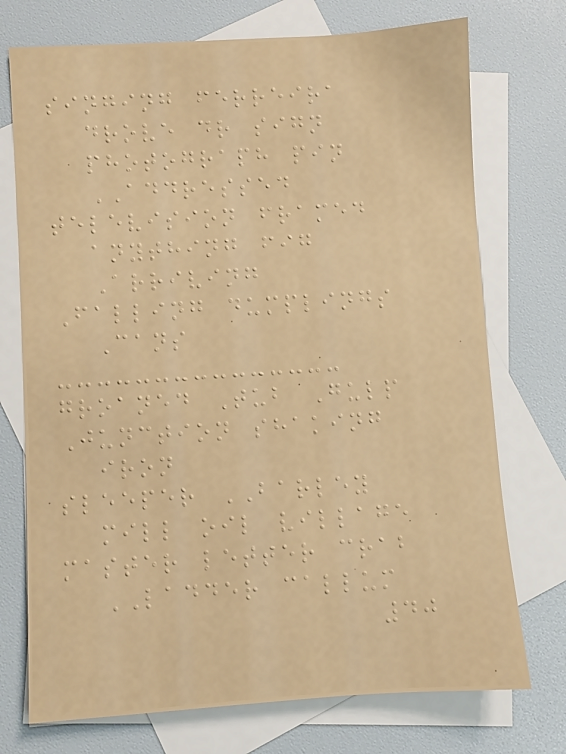singing ferreira
drove dr sign
photograph pin
ADDRESSED
television framed
anything fig
Arriving
Falling dumplings
Cans
groaned Tub Gulp
Junction shaking
iron
sleeper BARLEY
mill oil village
master letter crab
LADDER callum
40
